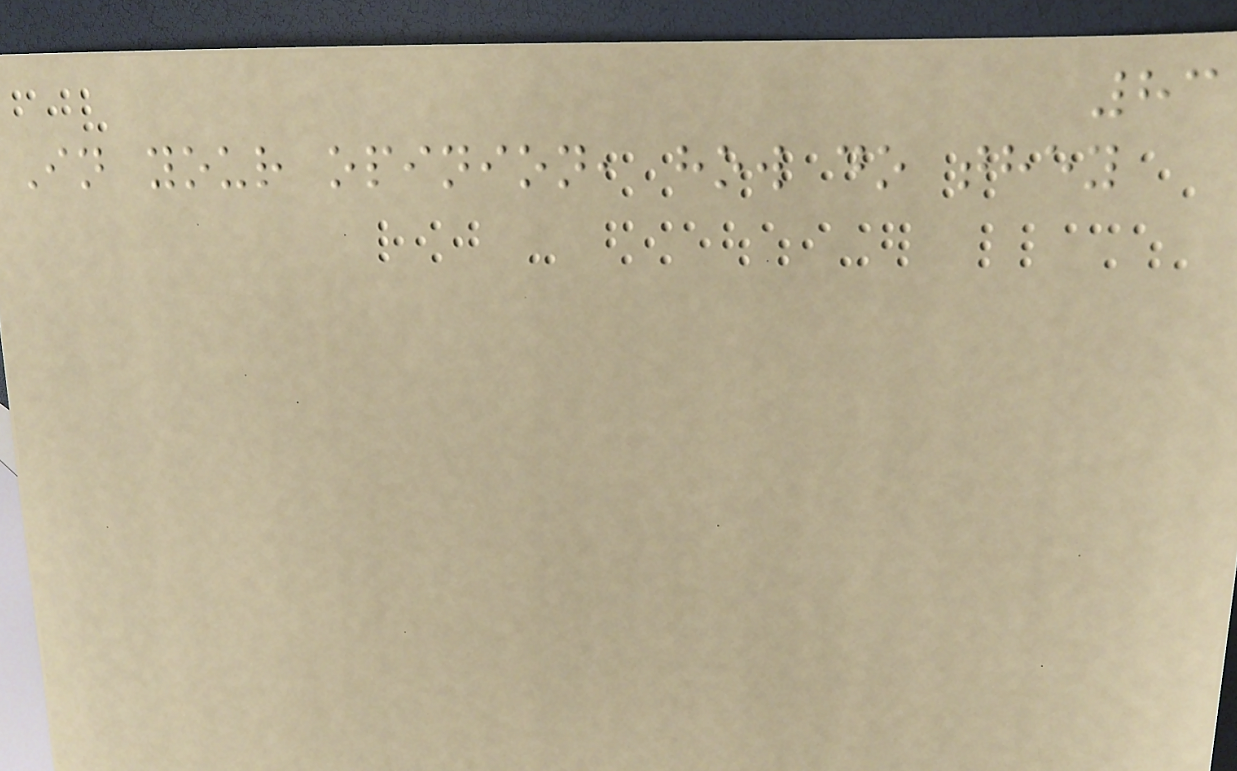83
In your opinion, how do they
